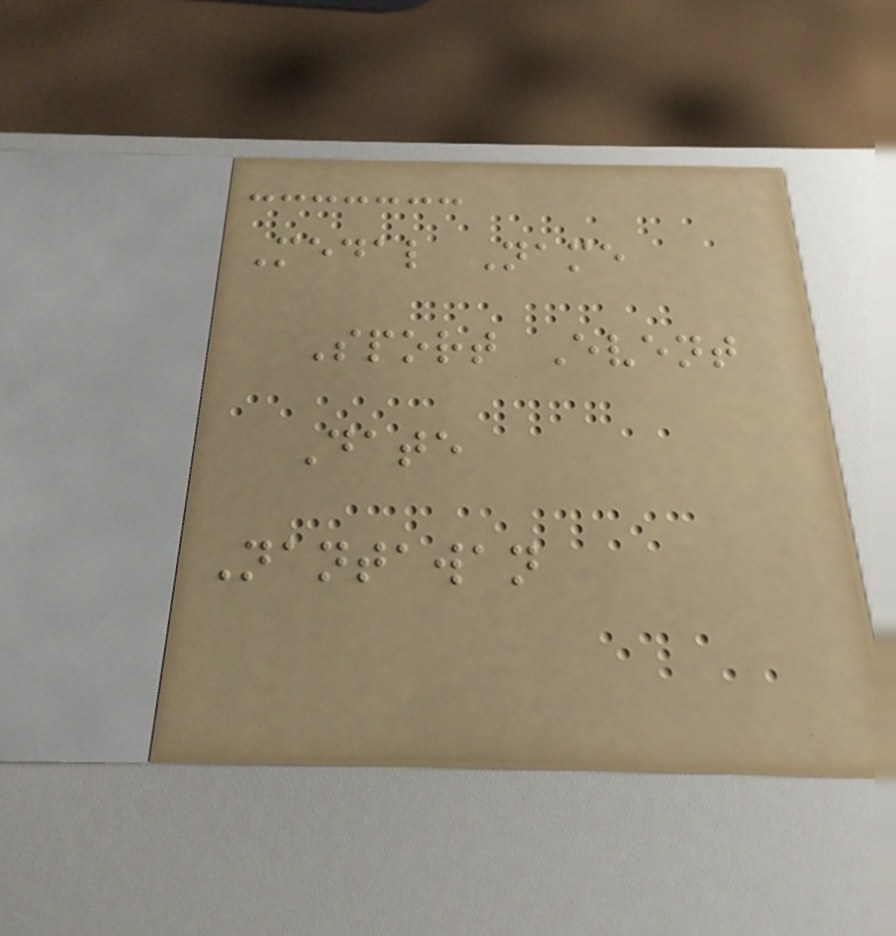Medal Name
Sport Event
Date
Nantawan
